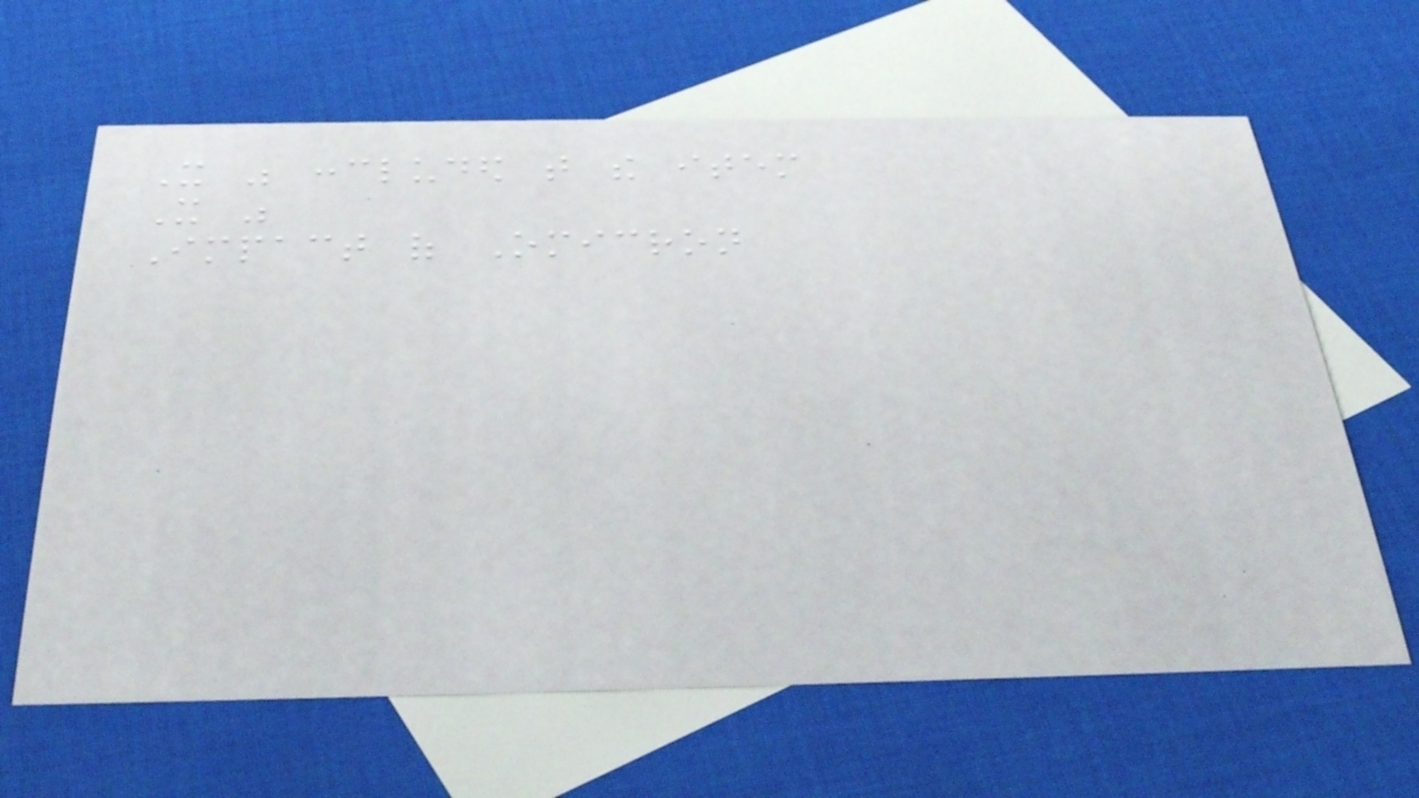It was concluded that the item
It was
Impact of Omicron
